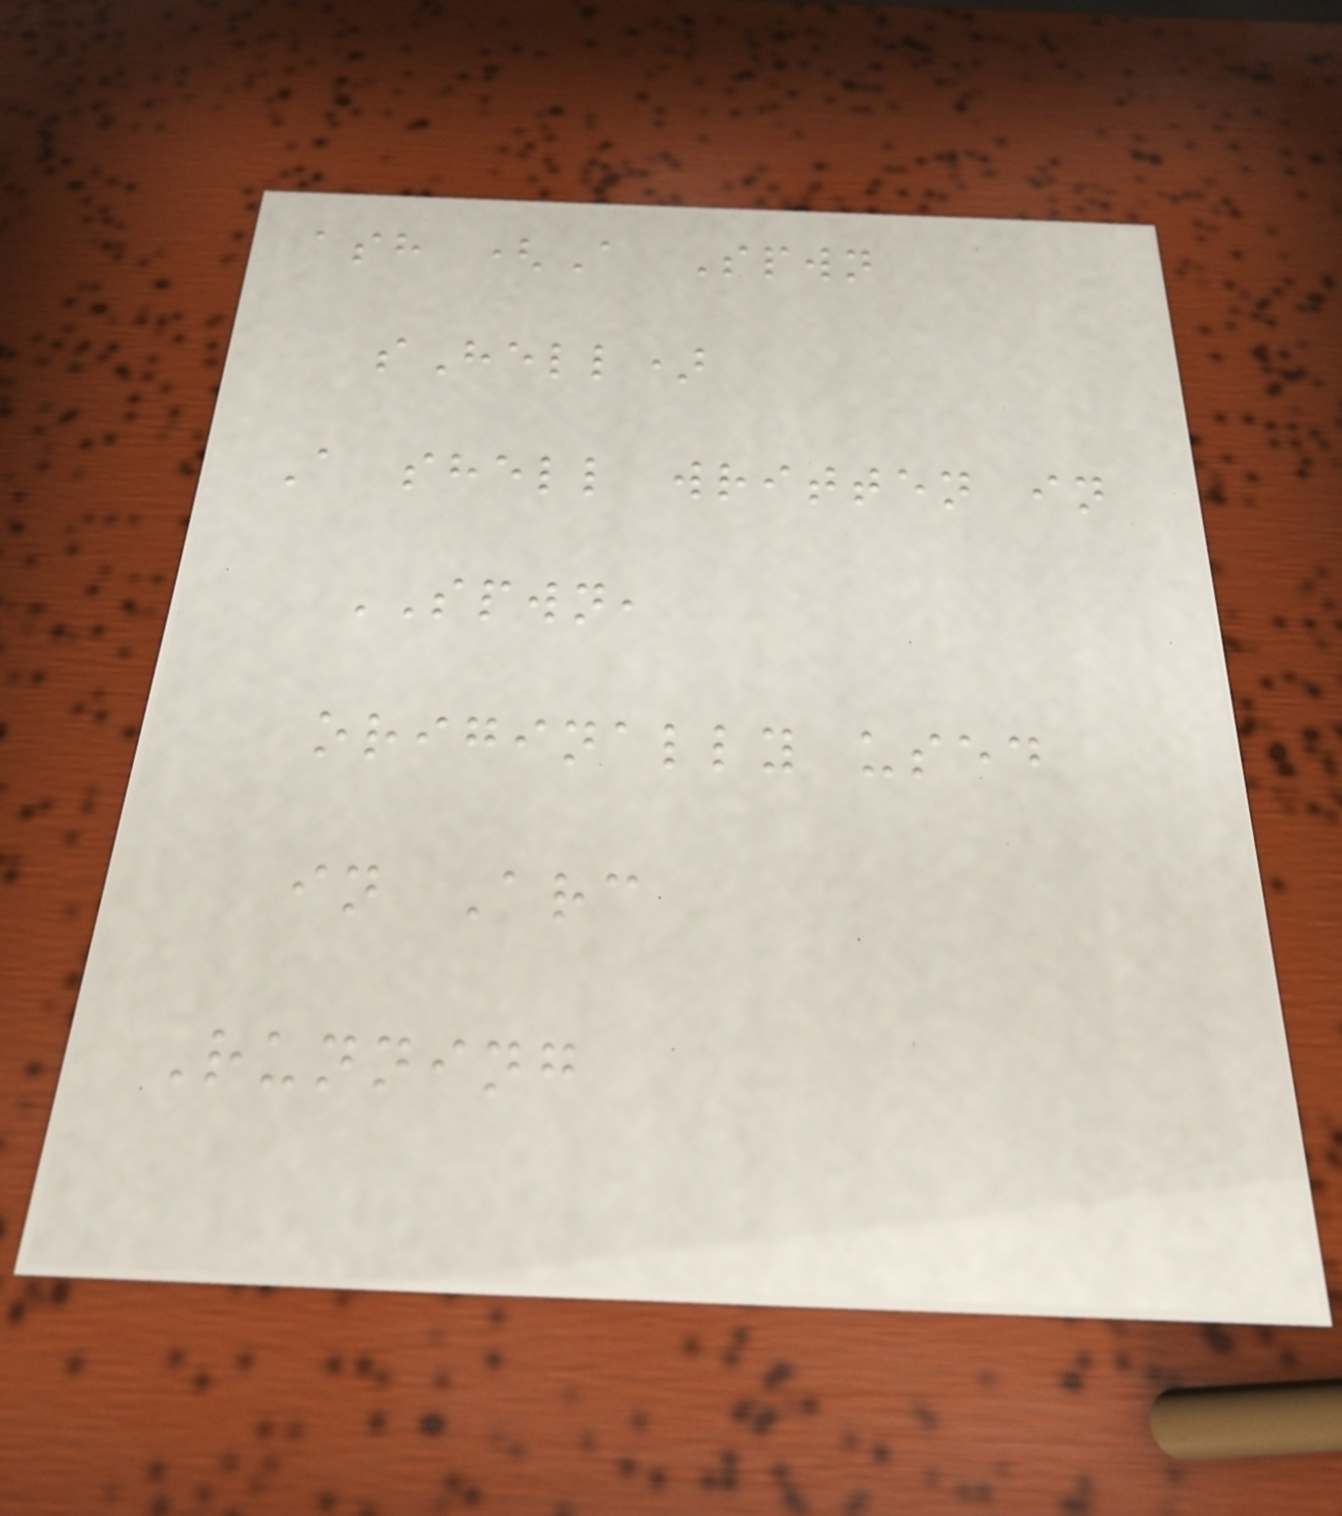ash (A Spwn
sHell)
A shell written in
SPWN,
originally used
in Arc
Running
